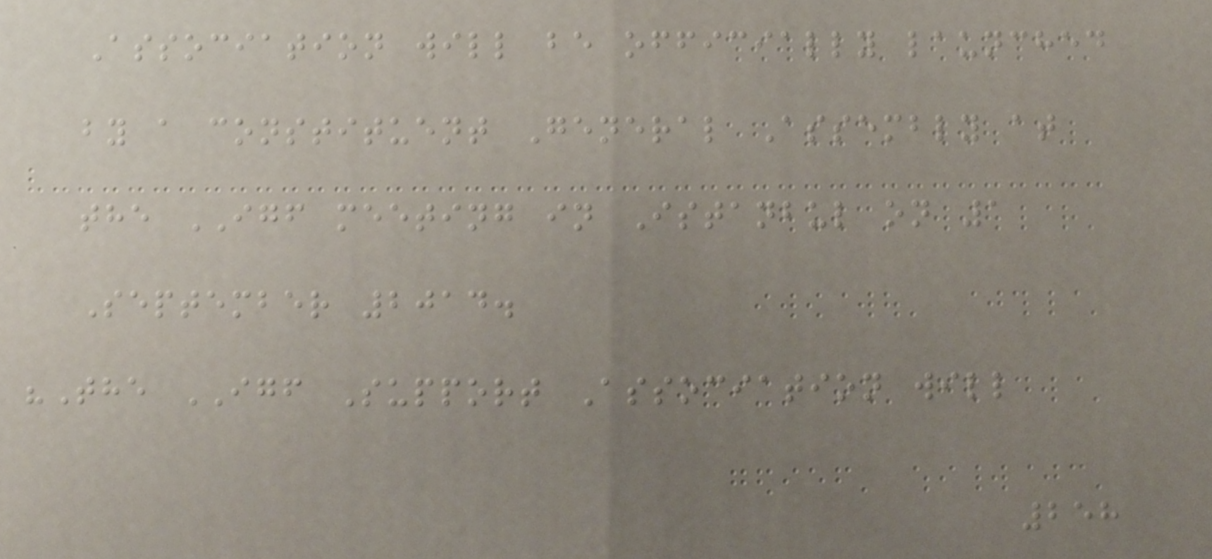Association will be officially launched
by a constituent General Assembly at
the IGF meeting in Istanbul on 1
September 2014.
"The IGF Support Association will
258
